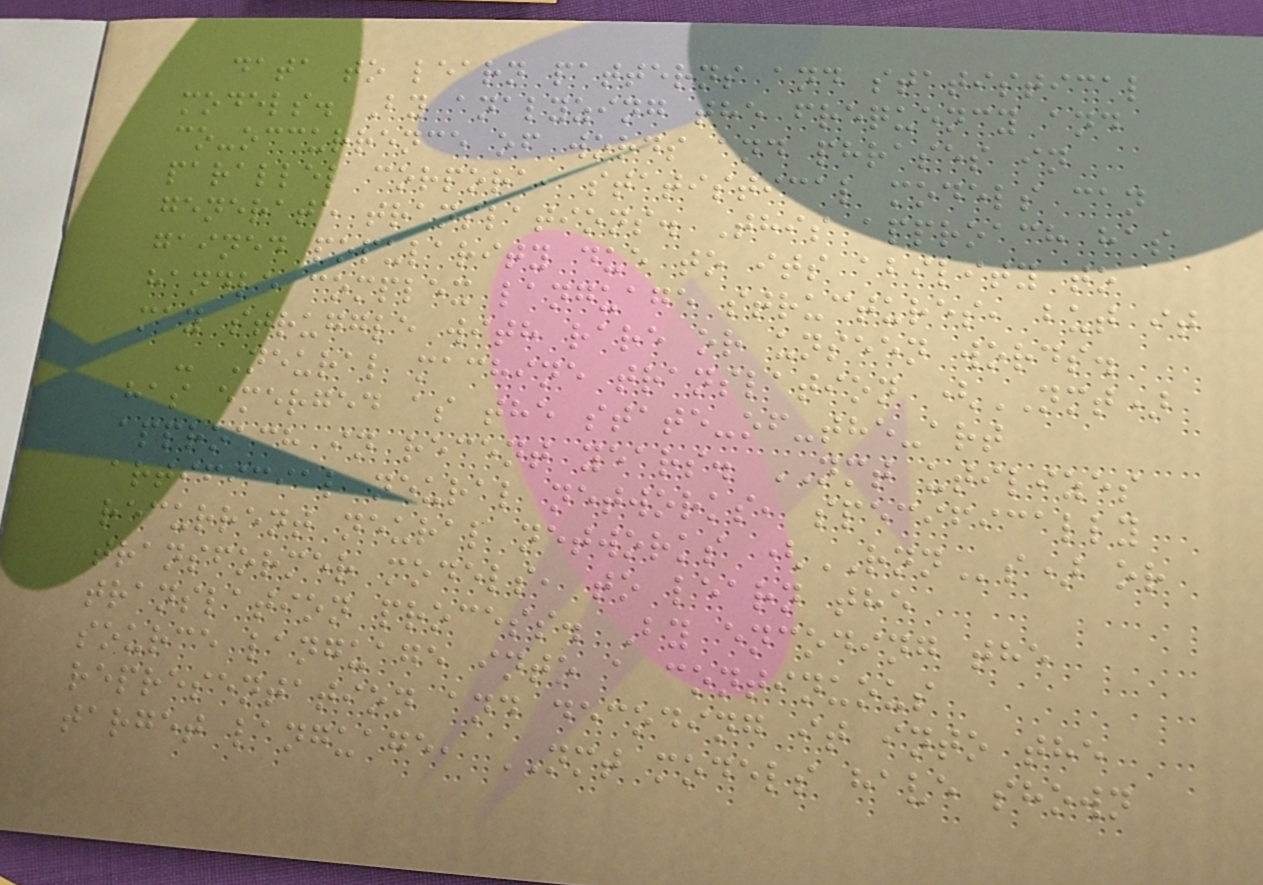data to learn patterns and statistical
models. By analyzing the frequency and
co-occurrence of words and phrases in
parallel corpora, statistical models can
generate translations. This approach has
gained popularity due to its ability to
handle complex language structures, but it
may struggle with rare or unseen words.
- Neural machine translation (NMT)
has emerged as the state-of-the-art
approach in recent years. NMT utilizes
artificial neural networks, specifically
recurrent neural networks (RNNs) or
transformer models, to learn the
translation process. By encoding the
source language into a continuous
representation and decoding it into the
target language, NMT models have shown
